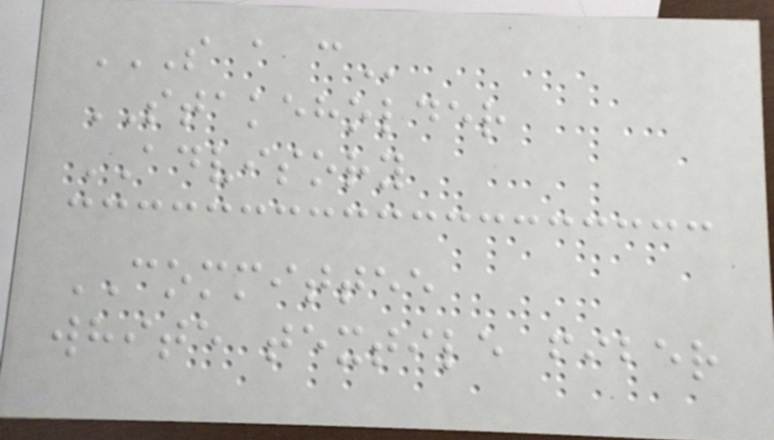S A C
STAKEHOLDER
ADVISORY
COMMITTEE
white textile fiber
